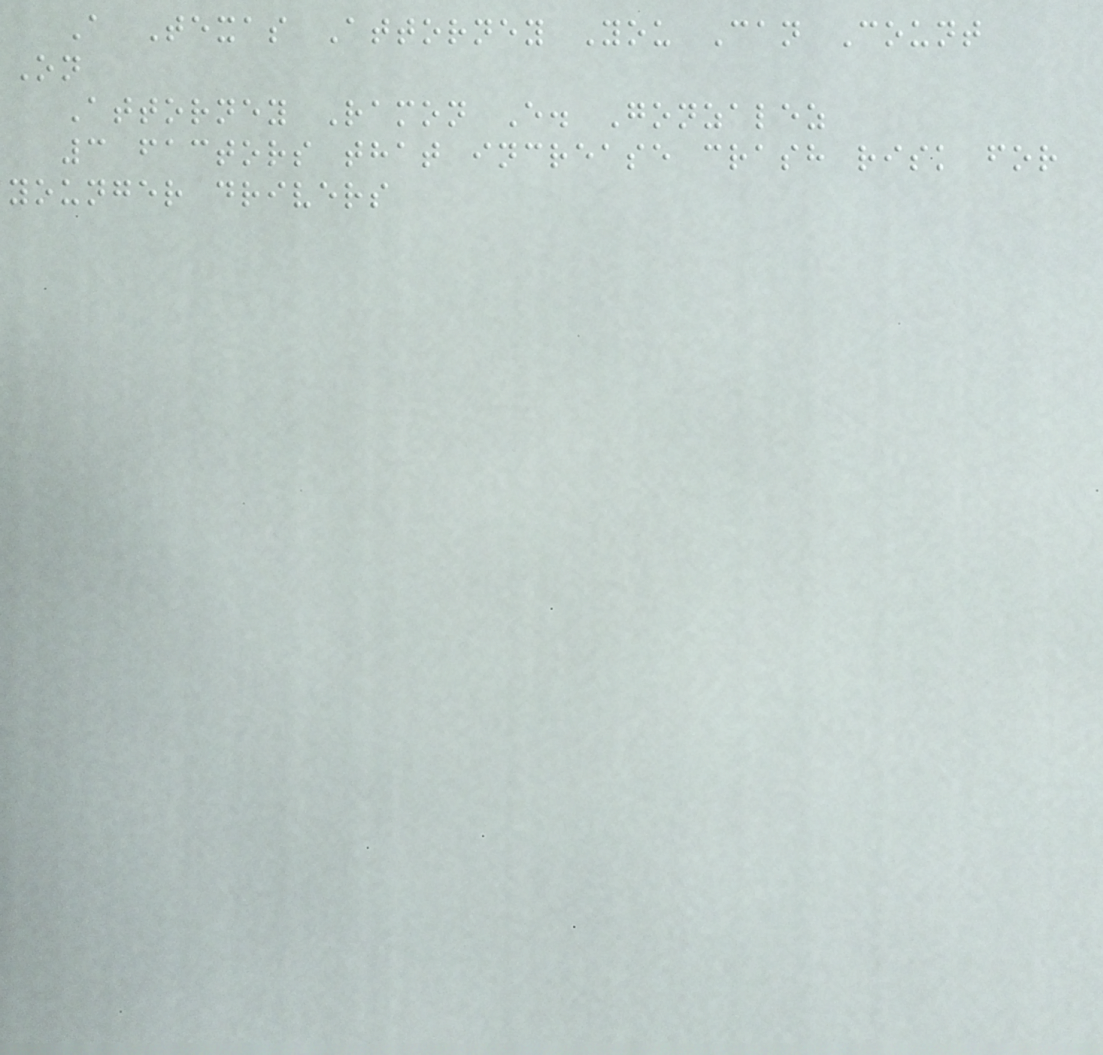A Texas Attorney You Can Count
On
Attorney Ramon E. Gonzalez
3 factors that increase crash risk for
younger drivers
